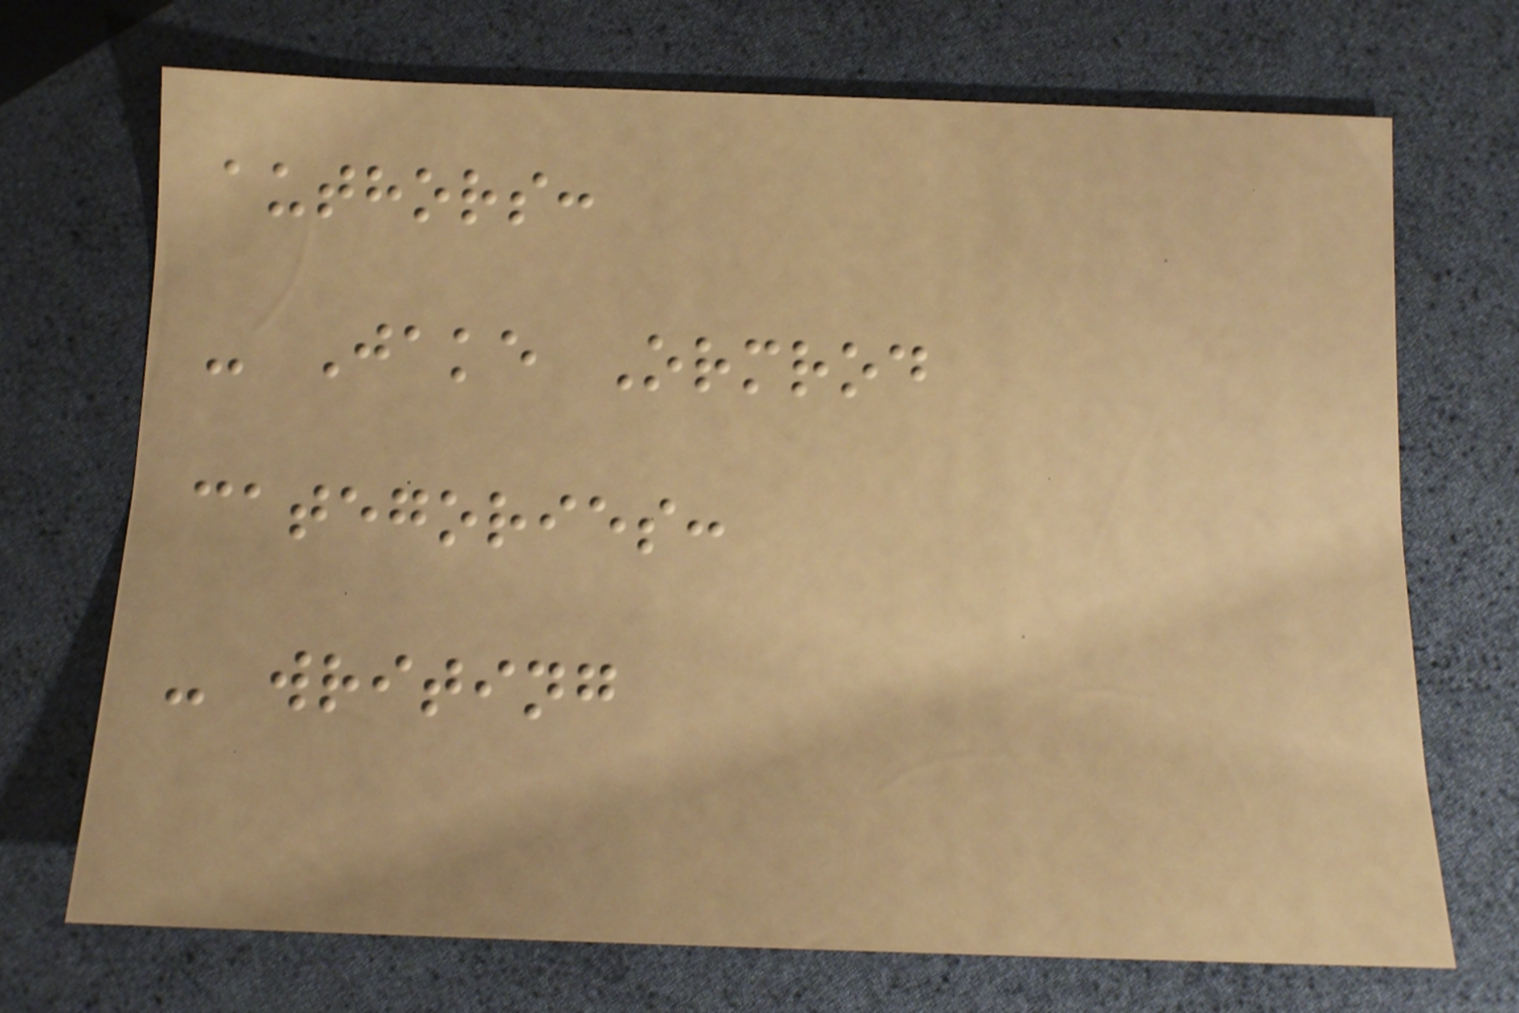authors:
- Jake Ormrod
categories:
- writing
